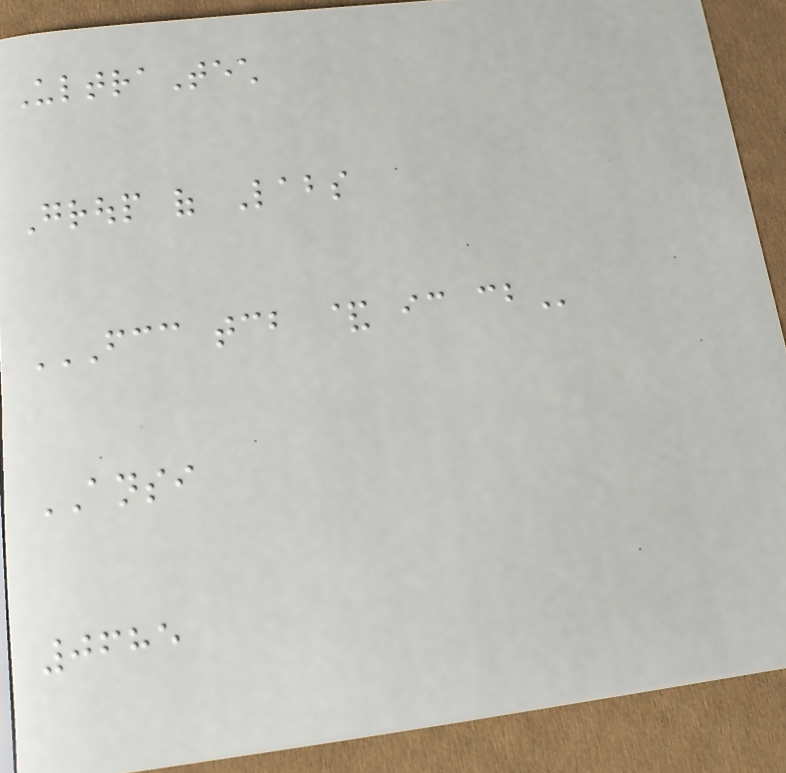UltraTech
Group of Labs
FCC TCB & IC CB
ANSI
0685
